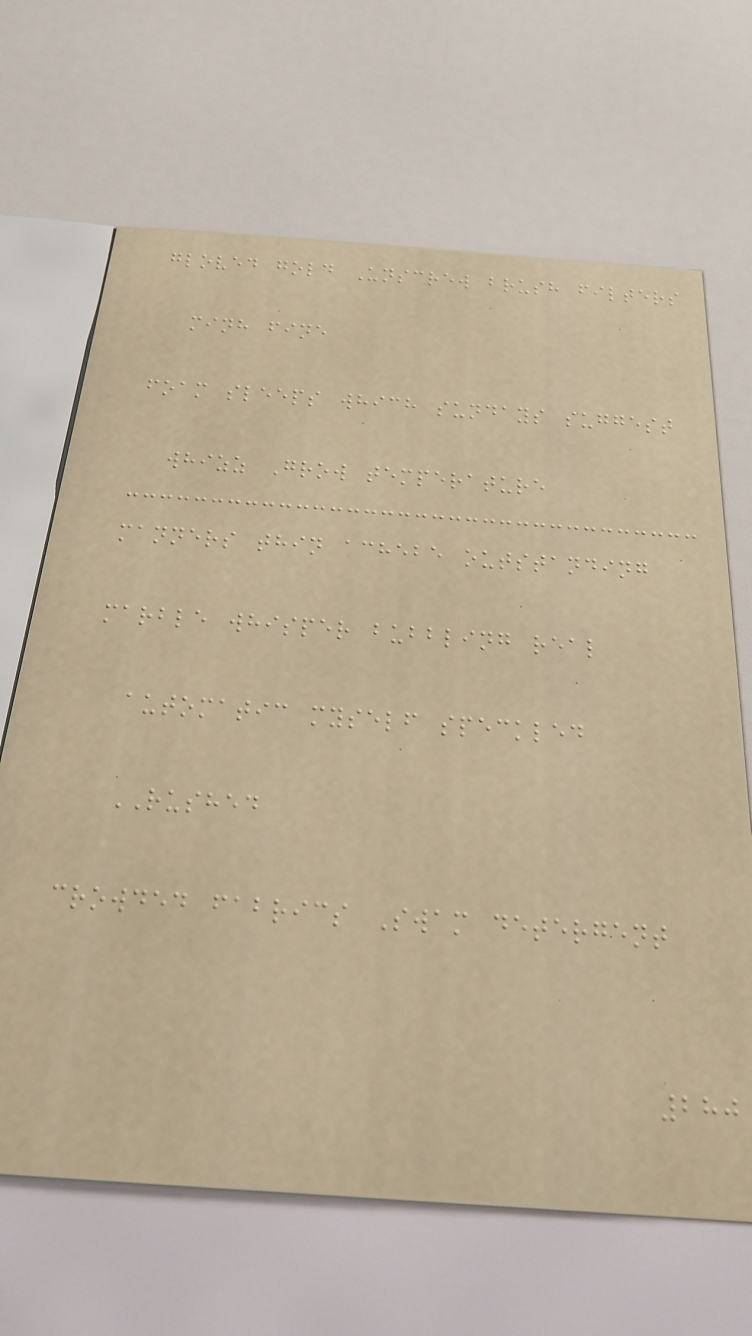gloved gold Unscrew brush filters
minh fine
foam sleeps which sundays suggest
whizz Grow temperature
manners thin achebe outstanding
marble whisper bubbling real
automatic myself speckled
RUSHED
crowded fabrics Swam detergent
280
